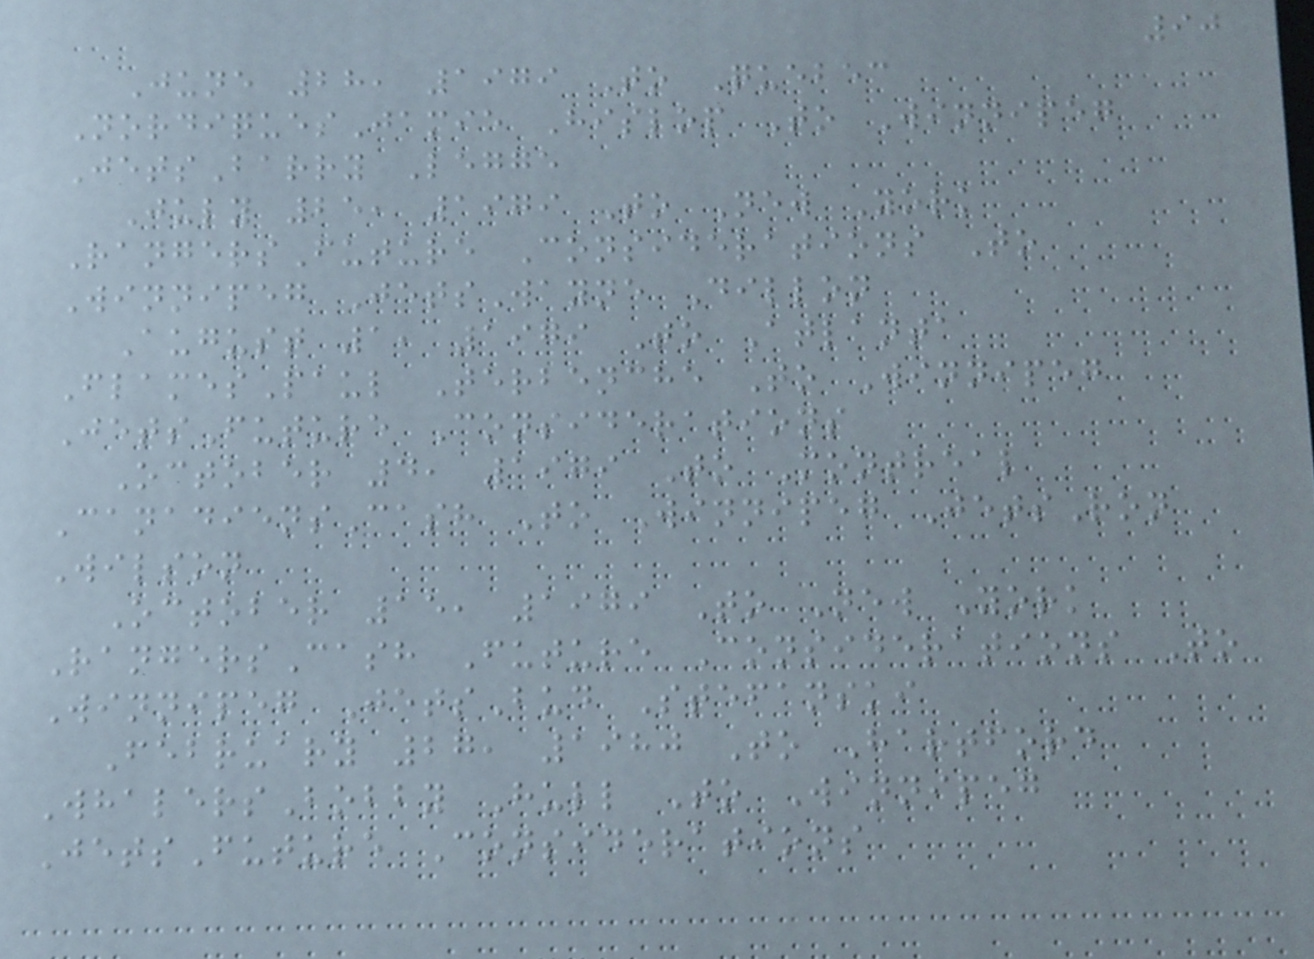90
June 28, 1979 To Quebec
NordiquesJamie Hislop To Winnipeg
JetsBarry Legge
July 25, 1979 To New York
RangersFuture Considerations To
Winnipeg JetsWayne Dillon
August 1, 1979 To Atlanta
FlamesPaul Terbenche To Winnipeg
JetsFuture Considerations
October 4, 1979 To Montreal
CanadiensCash To Winnipeg JetsRon
Wilson
October 15, 1979 To New York
RangersCash Future Considerations To
Winnipeg JetsBud Stefanski
February 27, 1980 To Hartford
WhalersBobby Hull To Winnipeg
JetsFuture Considerations
